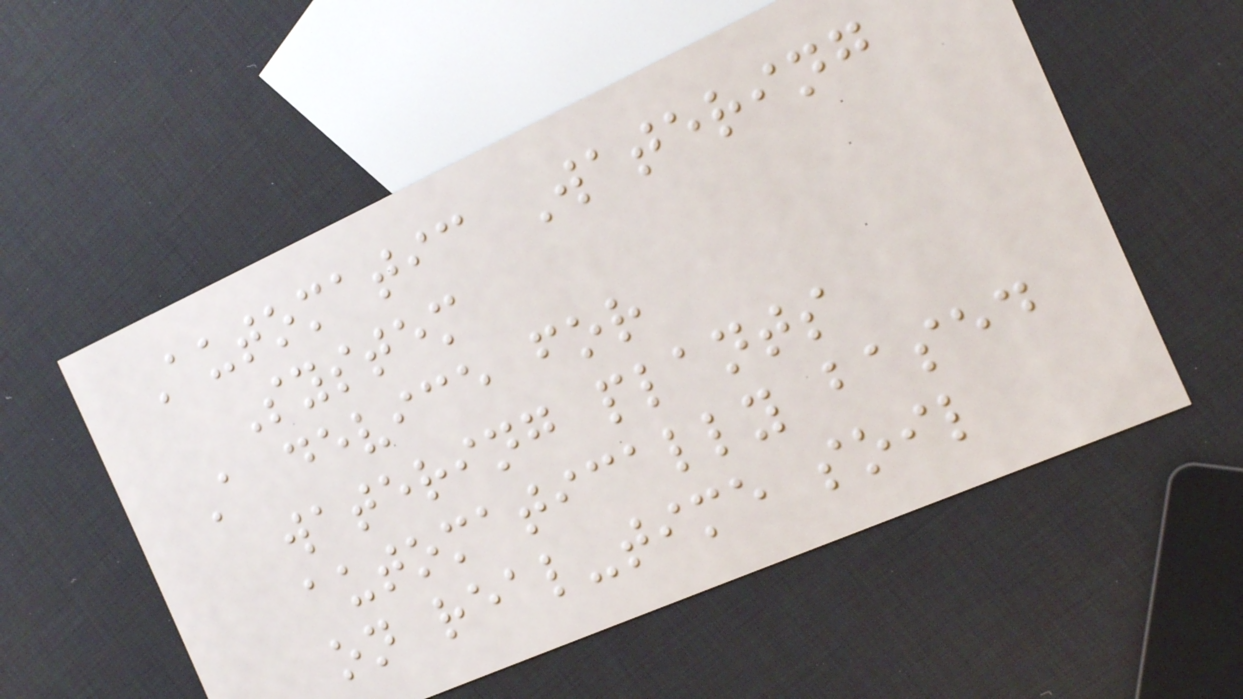Automatic Watering
System
A device for
watering plants
automatically based
on real-time soil
